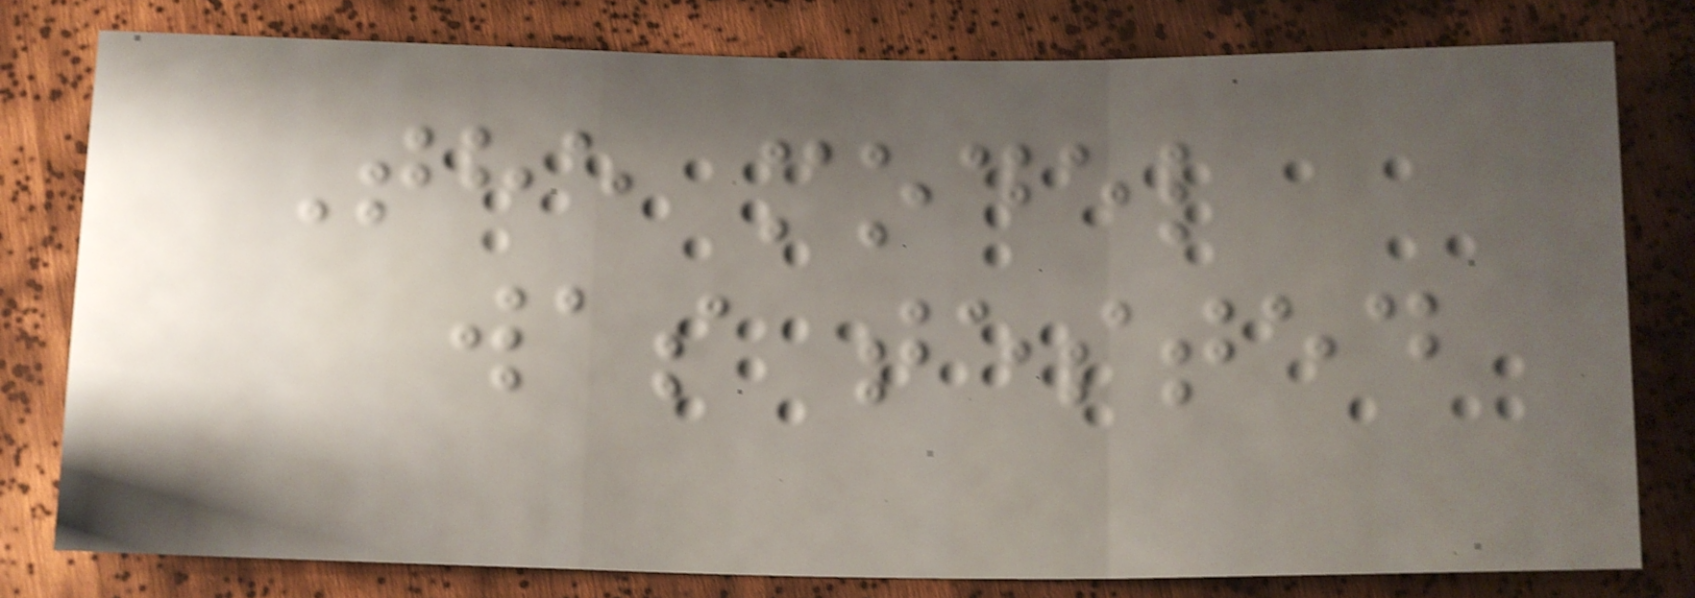The model
was tested
